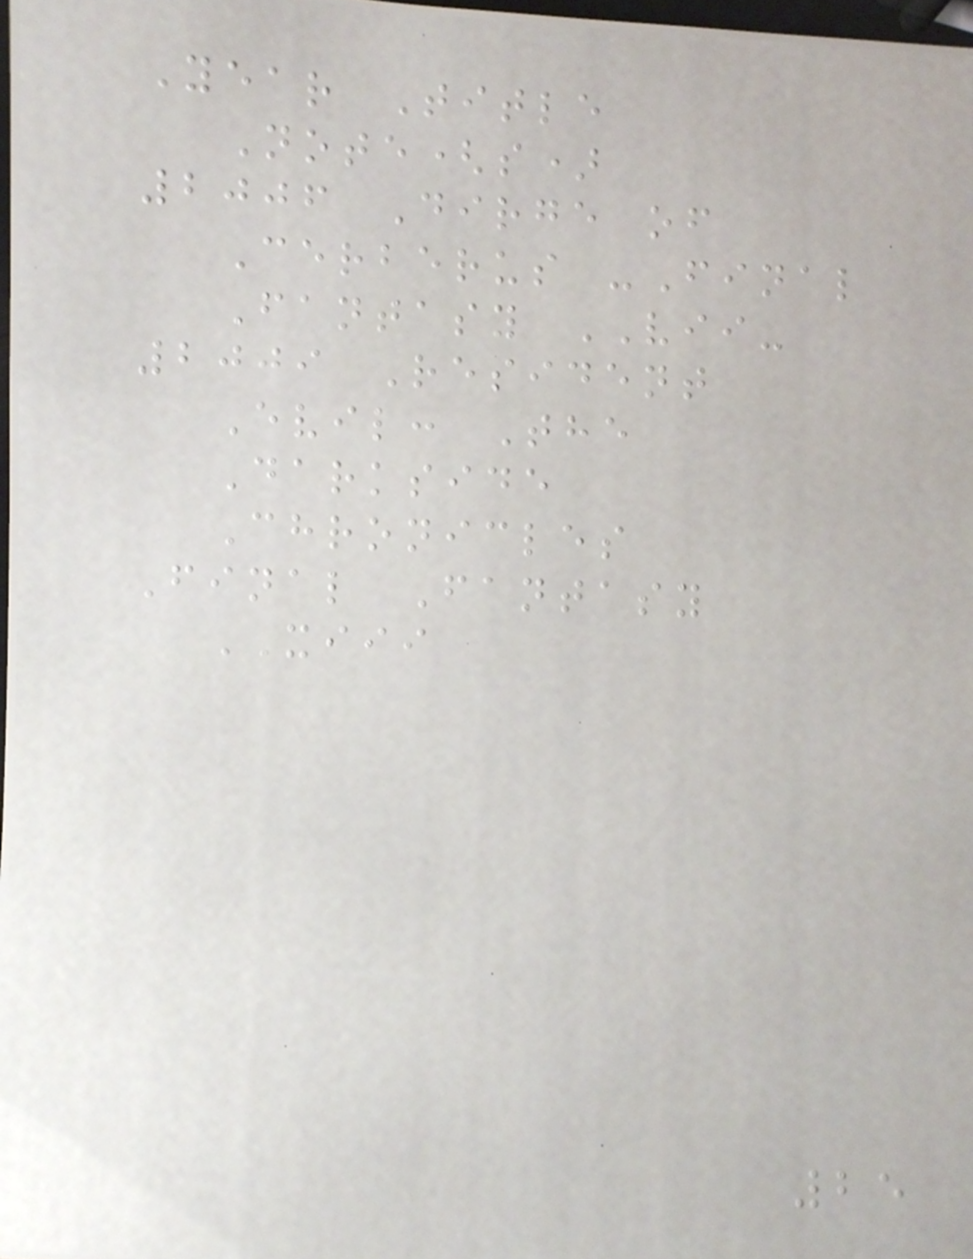Year Title
Note(s)
2006 Dirge of
Cerberus -Final
Fantasy VII-
2009 Resident
Evil: The
Darkside
Chronicles
Final Fantasy
XIII
25
